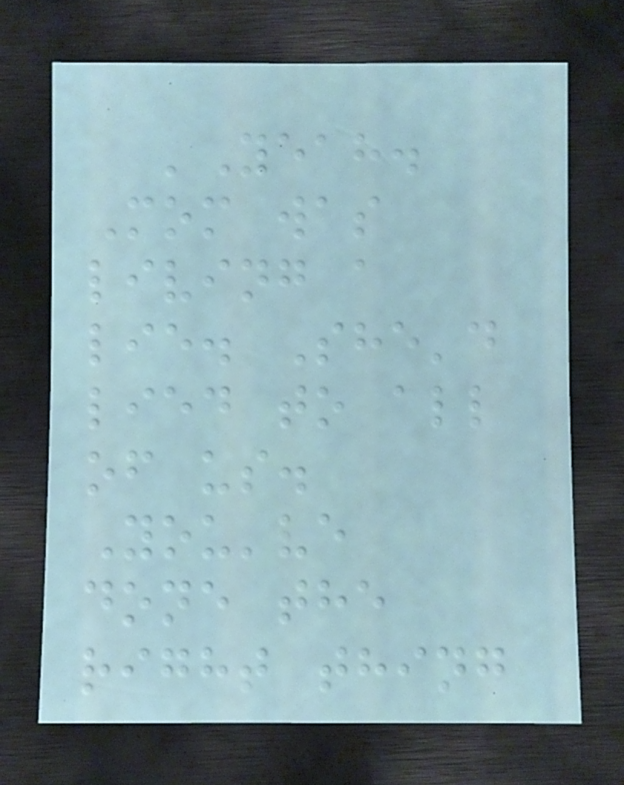'Yeah.
Mom was
living a
lie. She'd
lied to all
of us.
You've
done the
right thing
